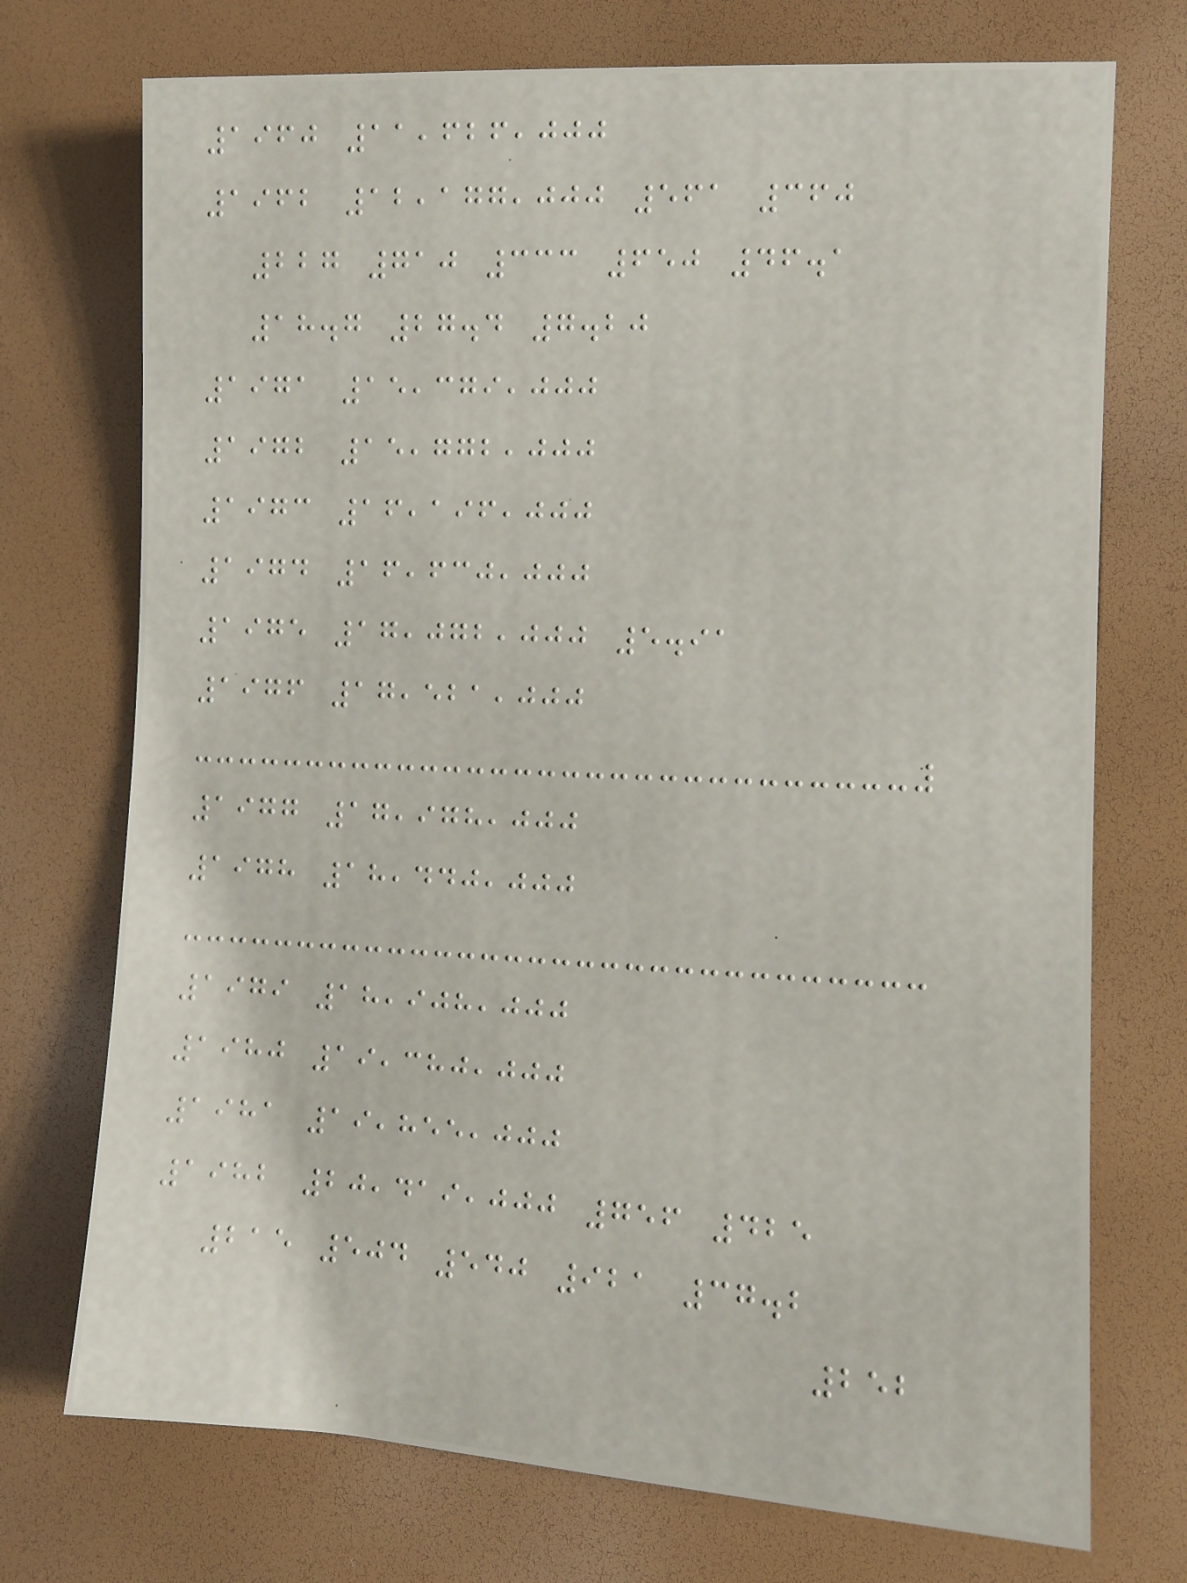1960 11,626,000
1962 12,177,000 561 360
227 710 333 650 46.1
18.7 27.4 7.20
1971 15,379,000
1972 15,772,000
1973 16,196,000
1974 16,630,000
1975 17,072,000 5.91
1976 17,521,000
1977 17,978,000
1978 18,440,000
1979 18,908,000
1980 19,380,000
1981 19,855,000
1982 20,419,000 756 425
215 504 540 921 37.2
252
